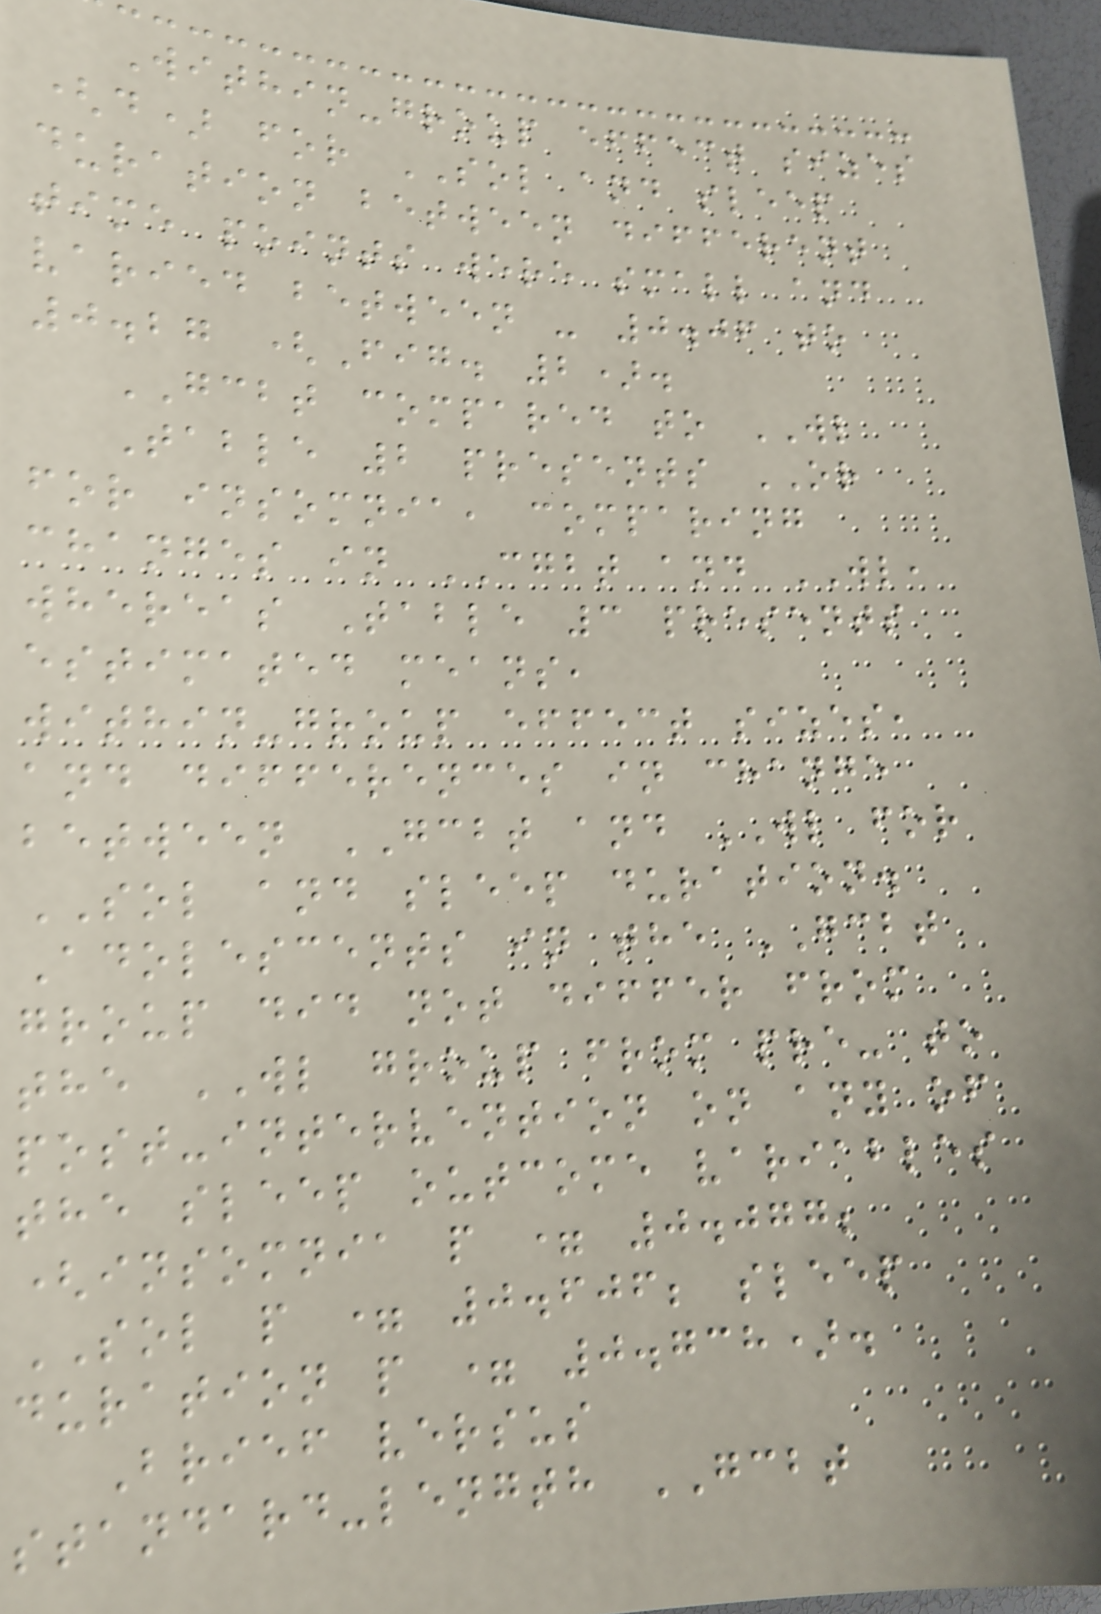Within-group effect sizes
(d) for SOL and sleep
duration between different
time points were small and
varied between - 0.06 to
0.27 (Fig. 2).
GCBT compared to WL
Table 2 presents OR
for insomnia, comparing
changes in CGBT and WL,
whereas Table 3 presents
estimated means,
within-group effect sizes,
and differences in change
between GCBT and WL for
SOL and sleep duration.
Adolescents in the GCBT
group did not differ from
the WL group from pre- to
post-intervention on any of
the sleep outcome variables
(insomnia p = 0.077;
SOL p = 0.606; sleep
duration p = 0.738).
Brief versus
standard-length GCBT
